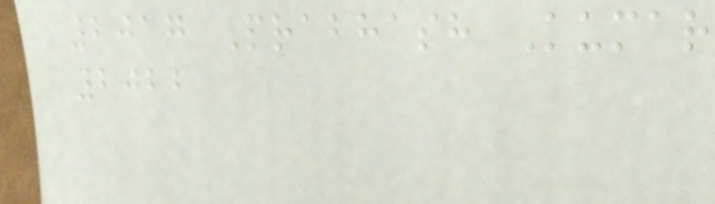2017 Prabhash Kumar
2022
